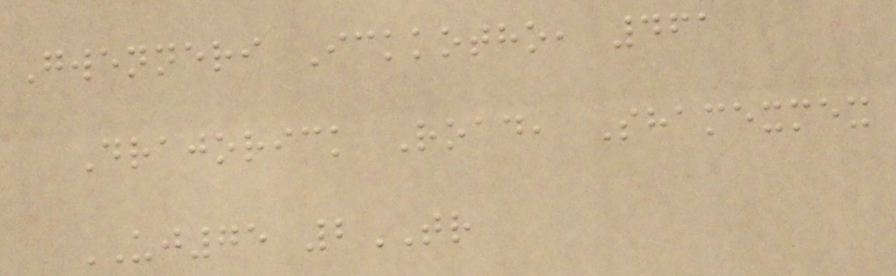Gwenneri Ickkotho, 461
Drajorick Road, Shamexmex
UJ75 2TR
